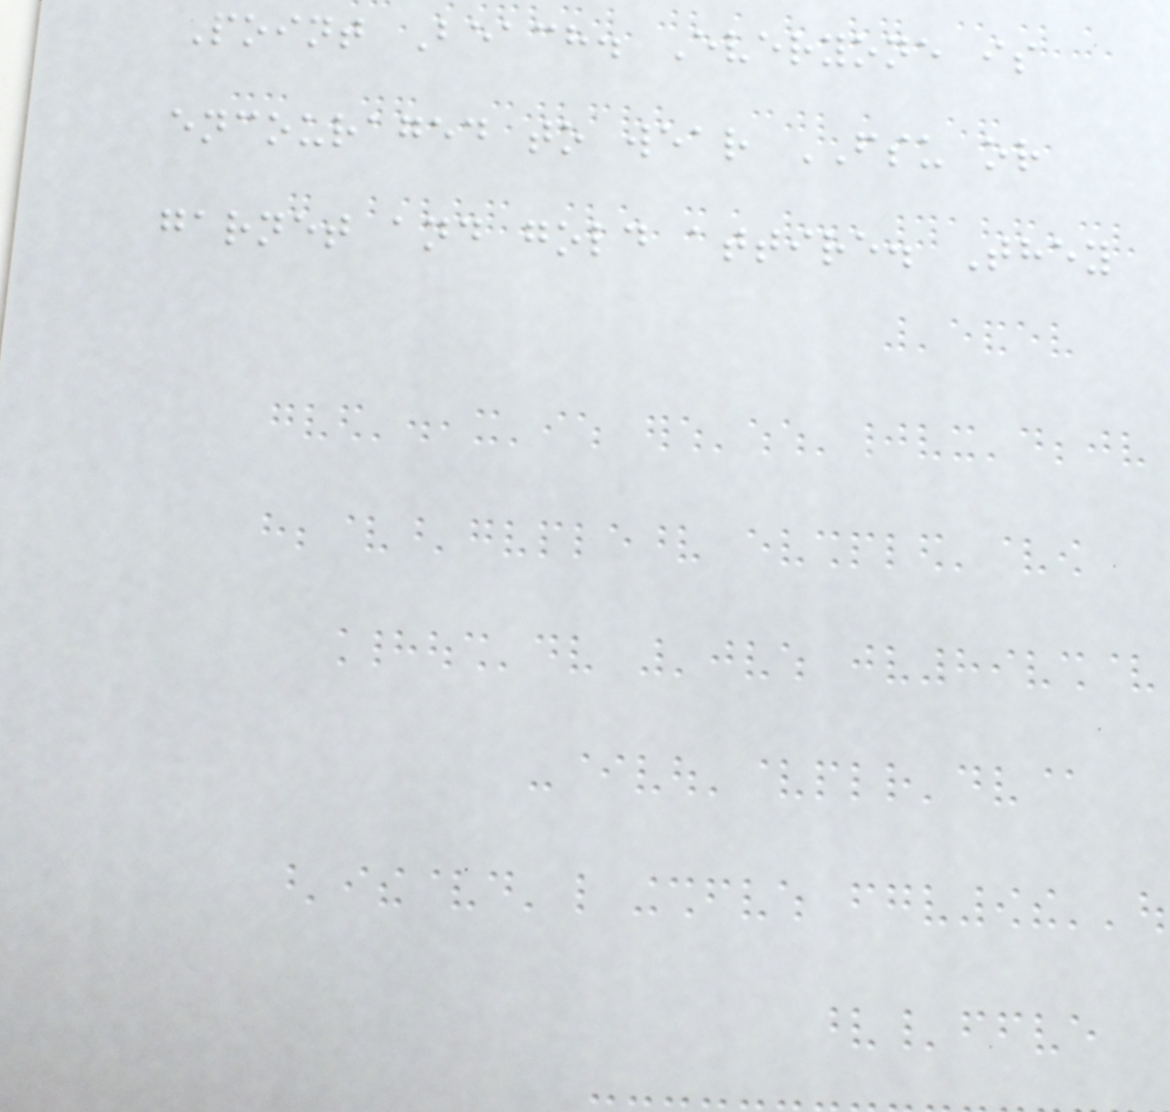Point Beach. Everyone is
encouraged to wear FSU or
garnet and gold attire. They
